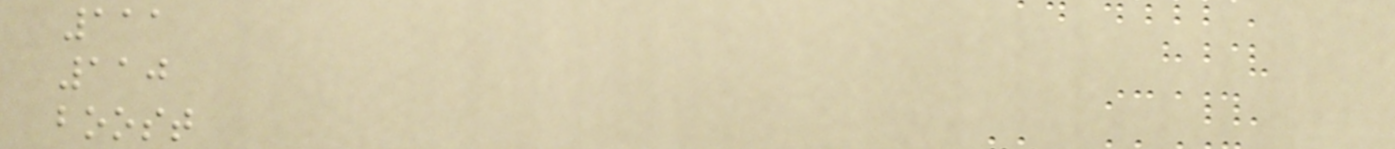111
110
boost
